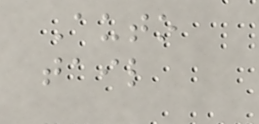Auto
tail
